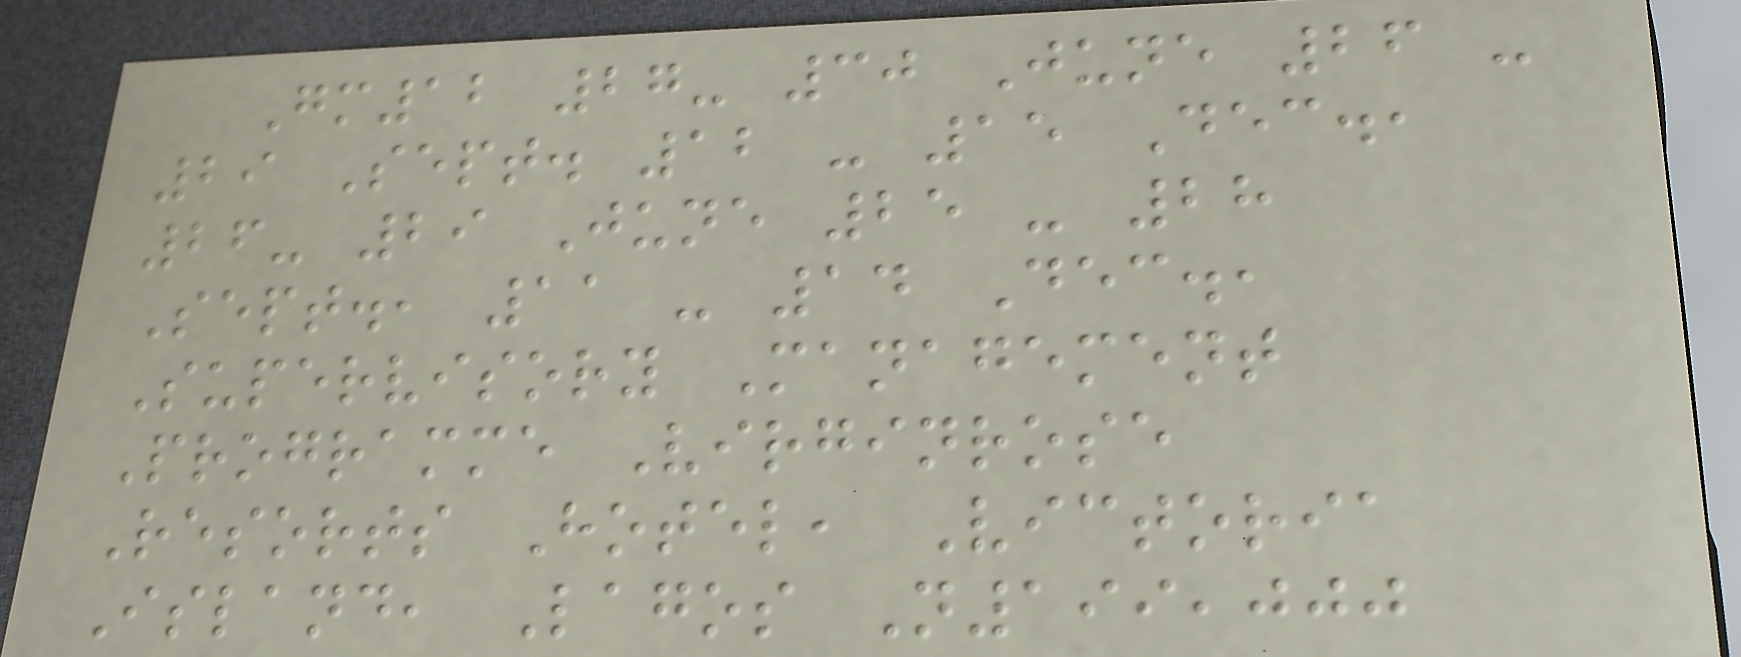Gm12 27- 30 June 26 -
29 Sept. 12 - 15 Dec.,
26- 29 June 25 - 28
Sept., 11 - 14 Dec.,
Supervisory Management
Programme Virginrose
Resorts Hotel, Victoria
Island, Lagos N199,000
